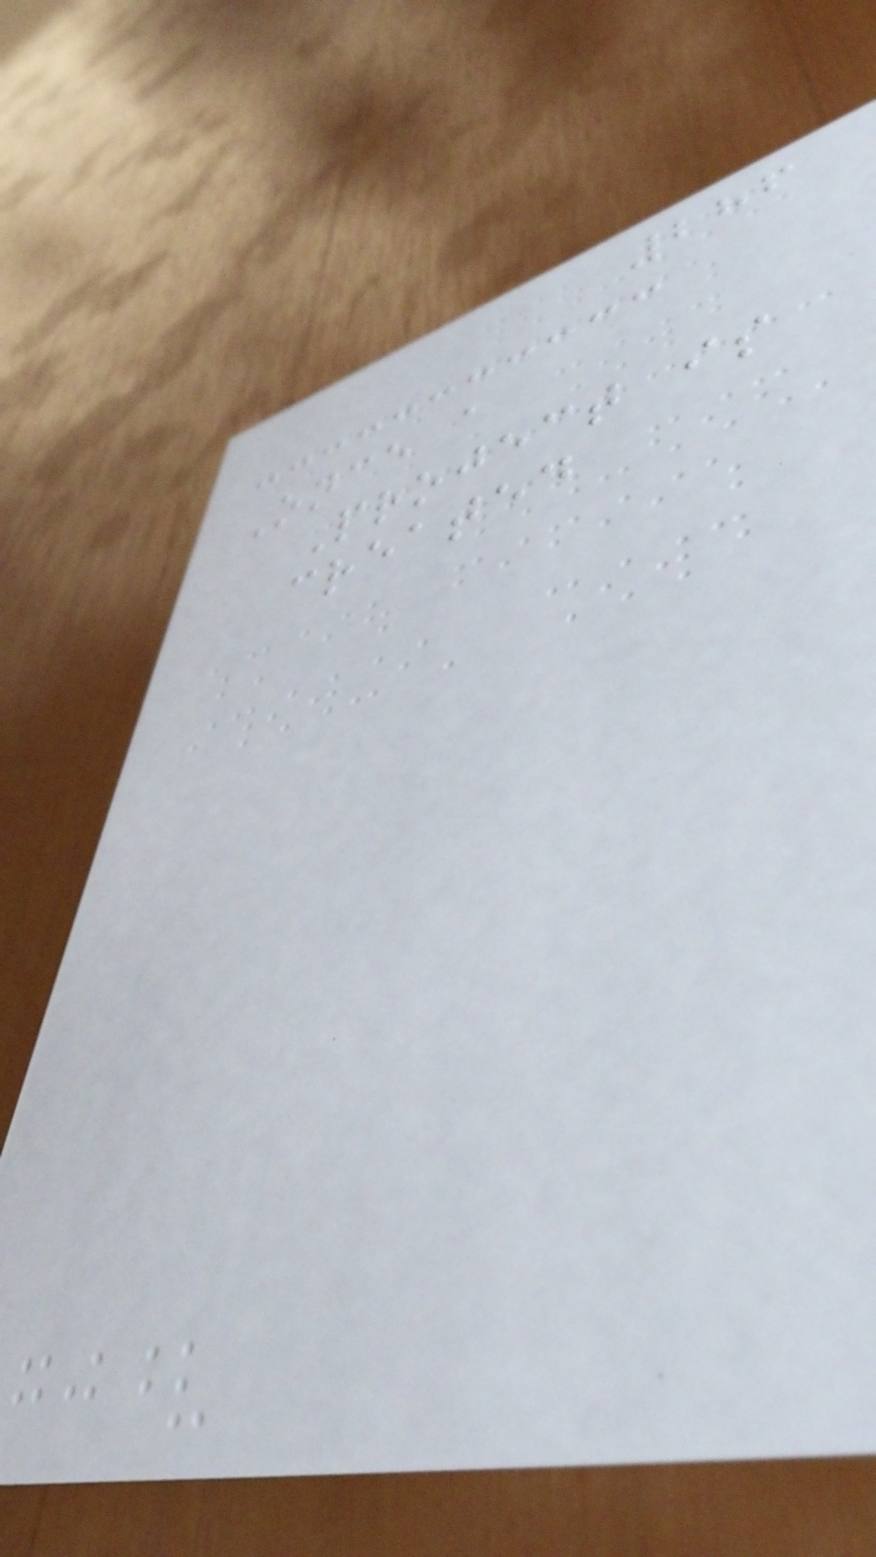286
Once a
Project is
created
